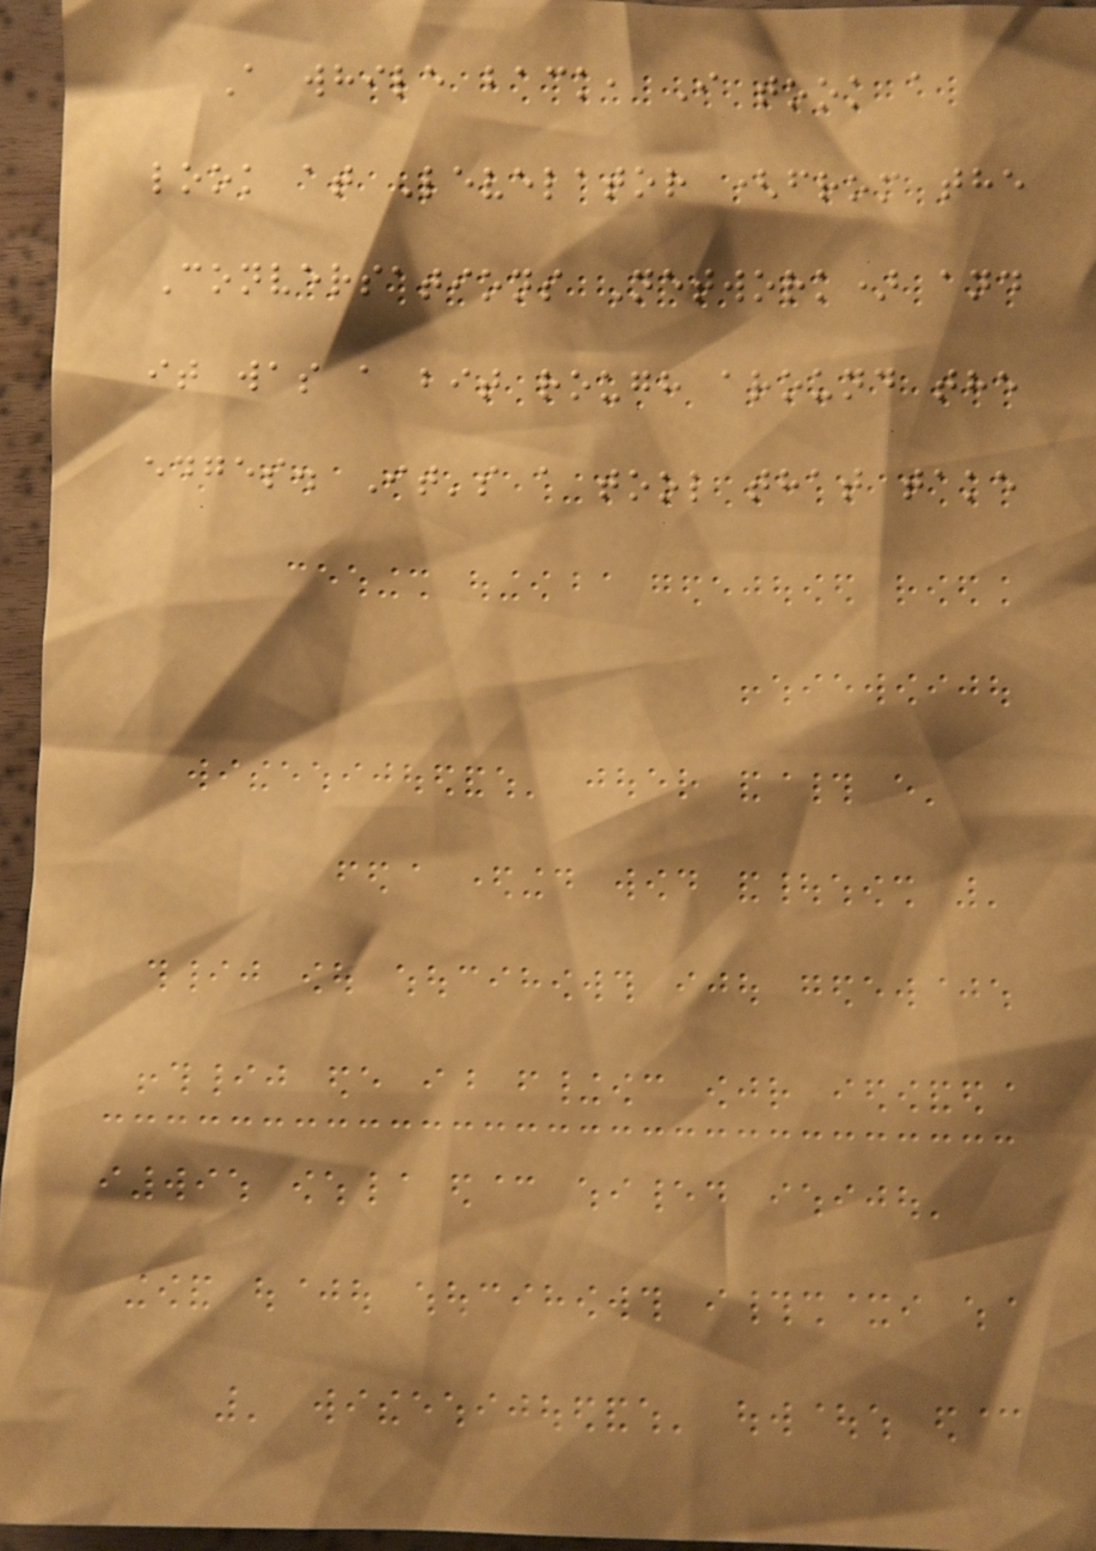A while back, I took a
look at Levelator (from the
Conversations Network) and
it was a bit rough around the
edges. It's a tool that take
